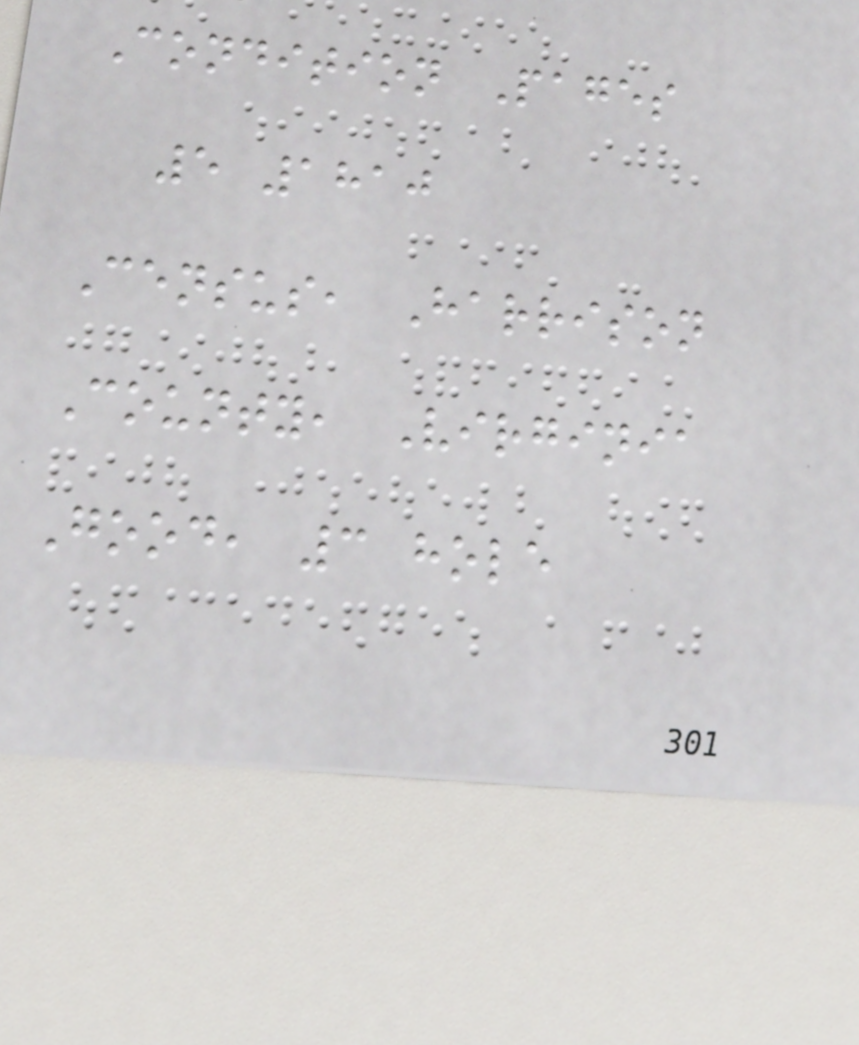Condition Pages
5 1810
Census, Harrison
County, Virginia
Good, 3 hole
